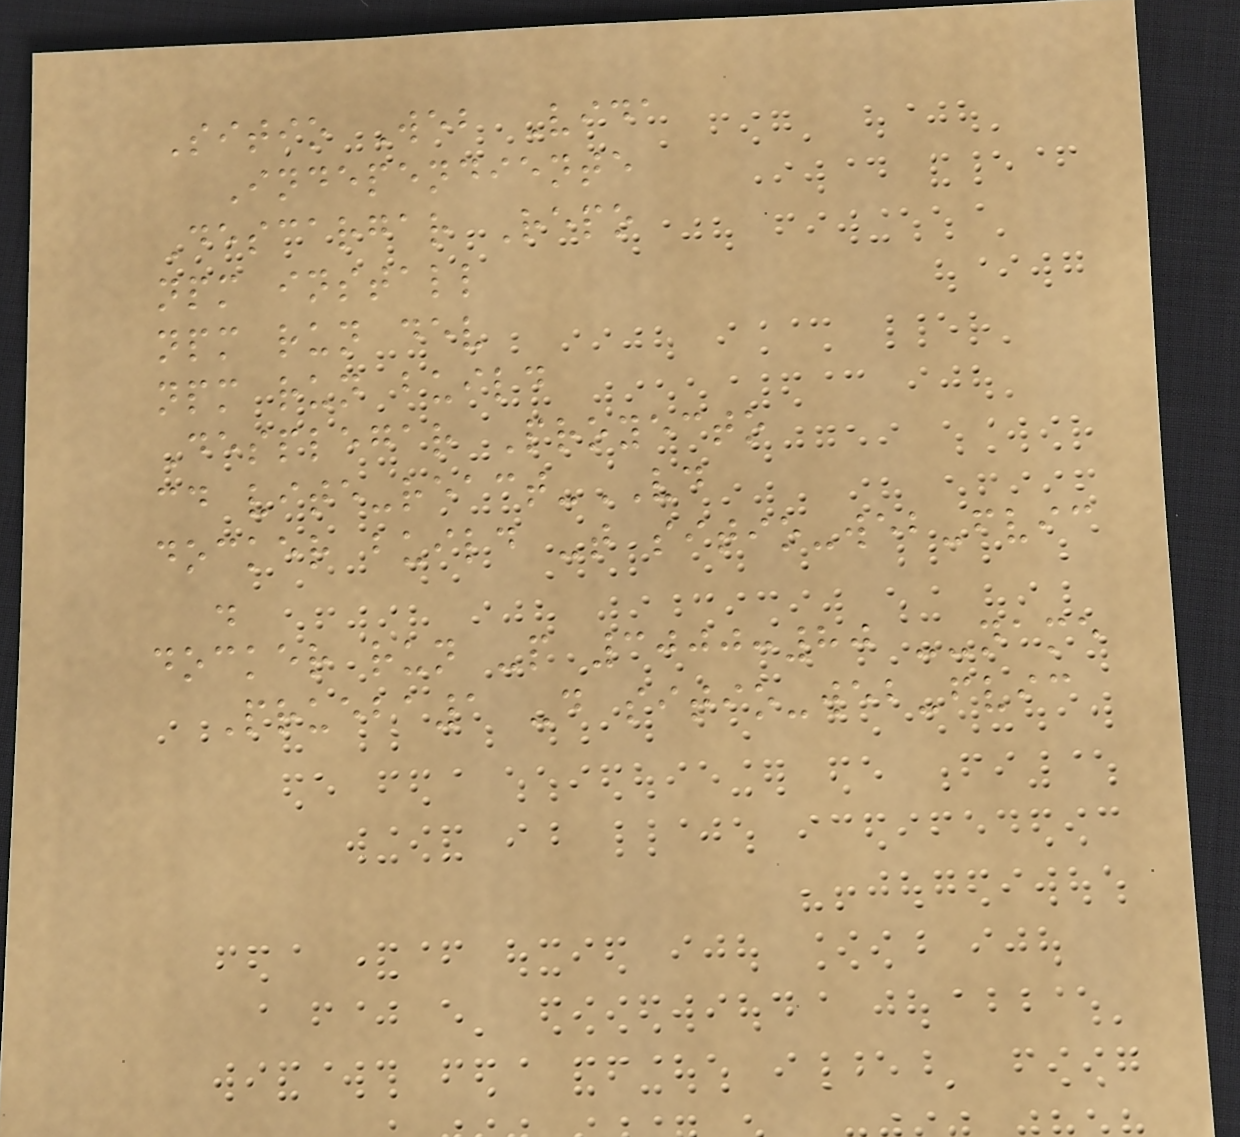Sitio Web Vida
Independiente
Descargar Repo
npm install
npm run dev
npm run build
Desplegar Proyecto
cd vite-react-VD
docker build -t sitio-web-fvic
.
docker run -p 3000:80 --name
Prueba1 -d sitio-web-fvic
